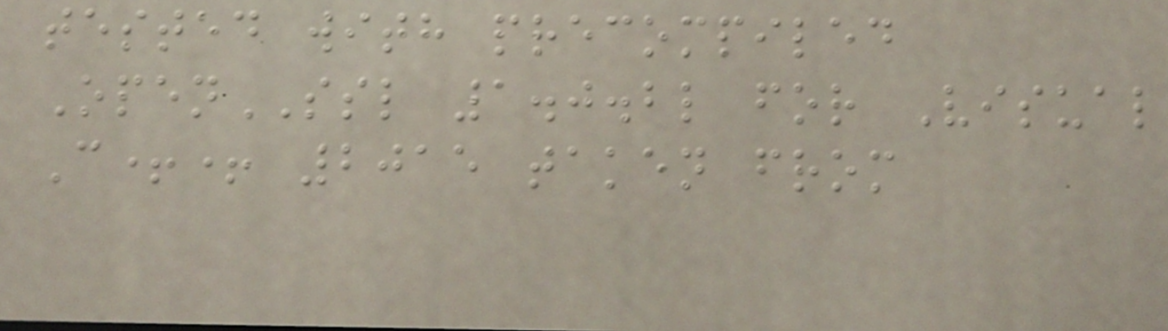tested with precompiled
OpenSSL 1.0.2l for Visual
C++ 2015 taken from
